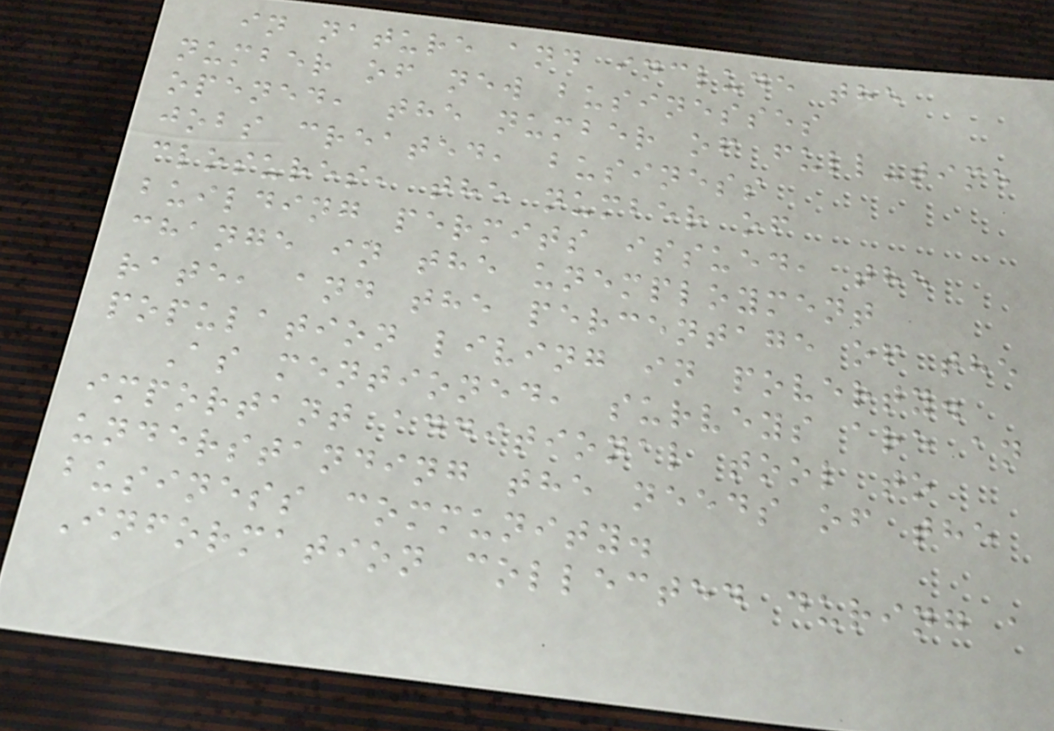in nature and include the
number of new businesses
opened, the number of full-time
jobs created, business
closures, the number of
building permits issued, the
change in the unemployment
rate, and the percentage of the
population living in poverty.
As mentioned, surveys are an
important additional tool to
understanding the needs of the
business community.
Information collected during a
